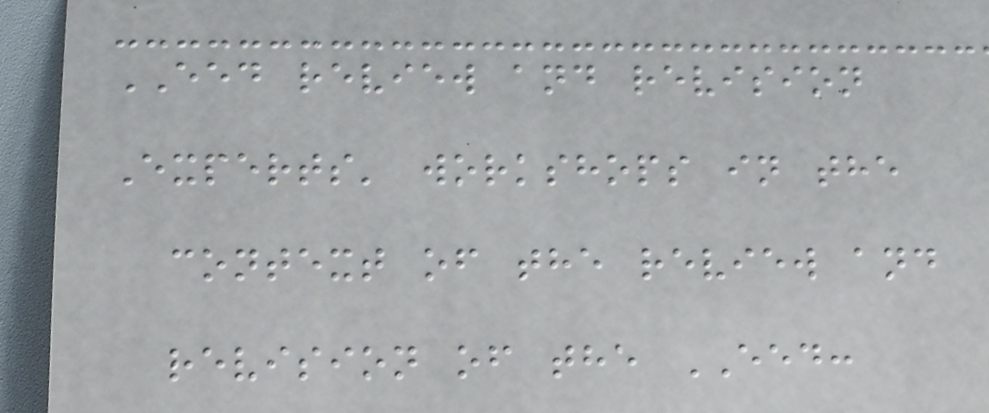EED review and revision
Experts' workshops in the
context of the review and
revision of the EED:
